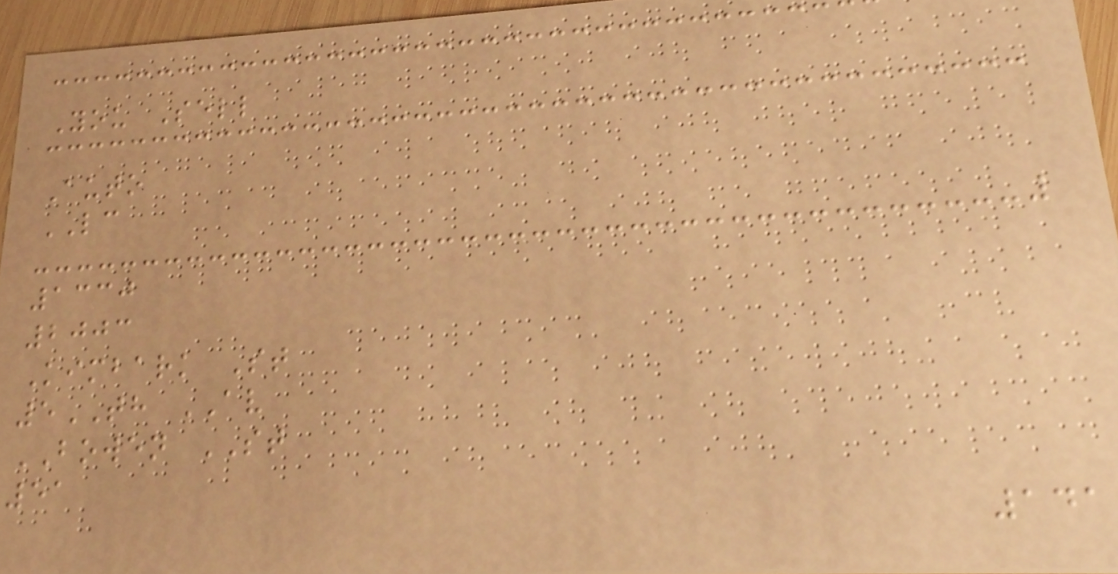You Sell
Auto
LC
1330
2003
Kimbark St
5TH AV
BOWEN ST
51
141
